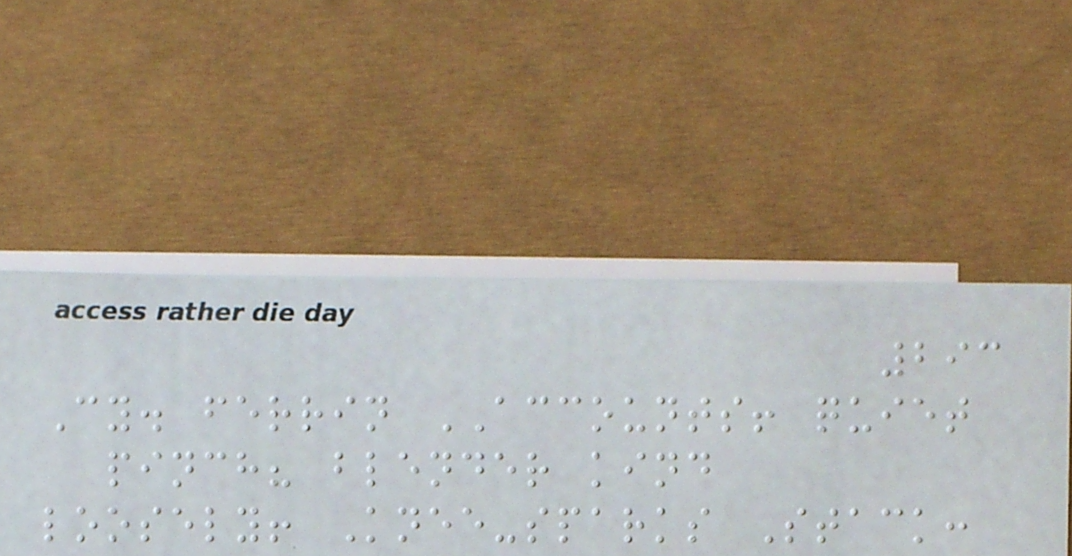293
Cy. ferrin ACCOUNTS! quiet
pinch? blender kind
loosely! Knee-sparks Stack:
